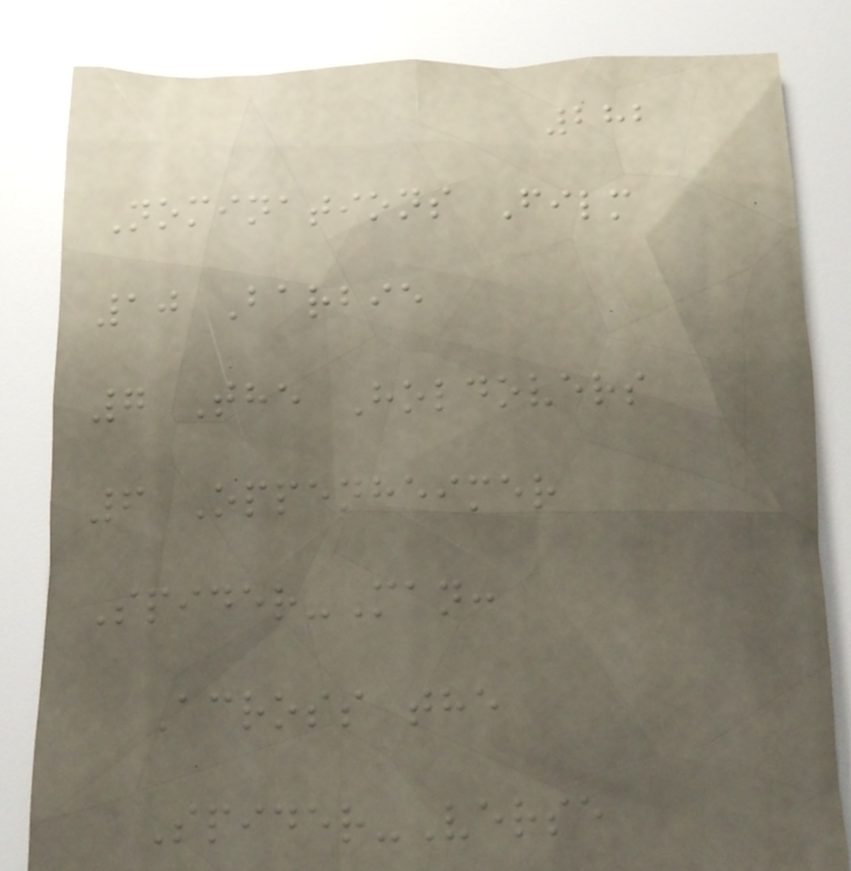282
Nominations Film
10 Barbie
7 The Holdovers
6 Oppenheimer
Spider-Man:
Across the
Spider-Verse
